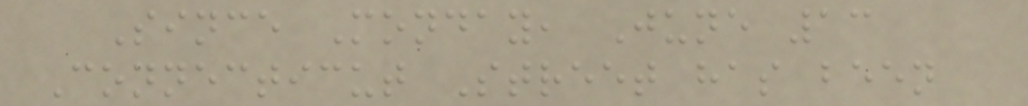Since Monday, June 13
Connecticut Street has been
